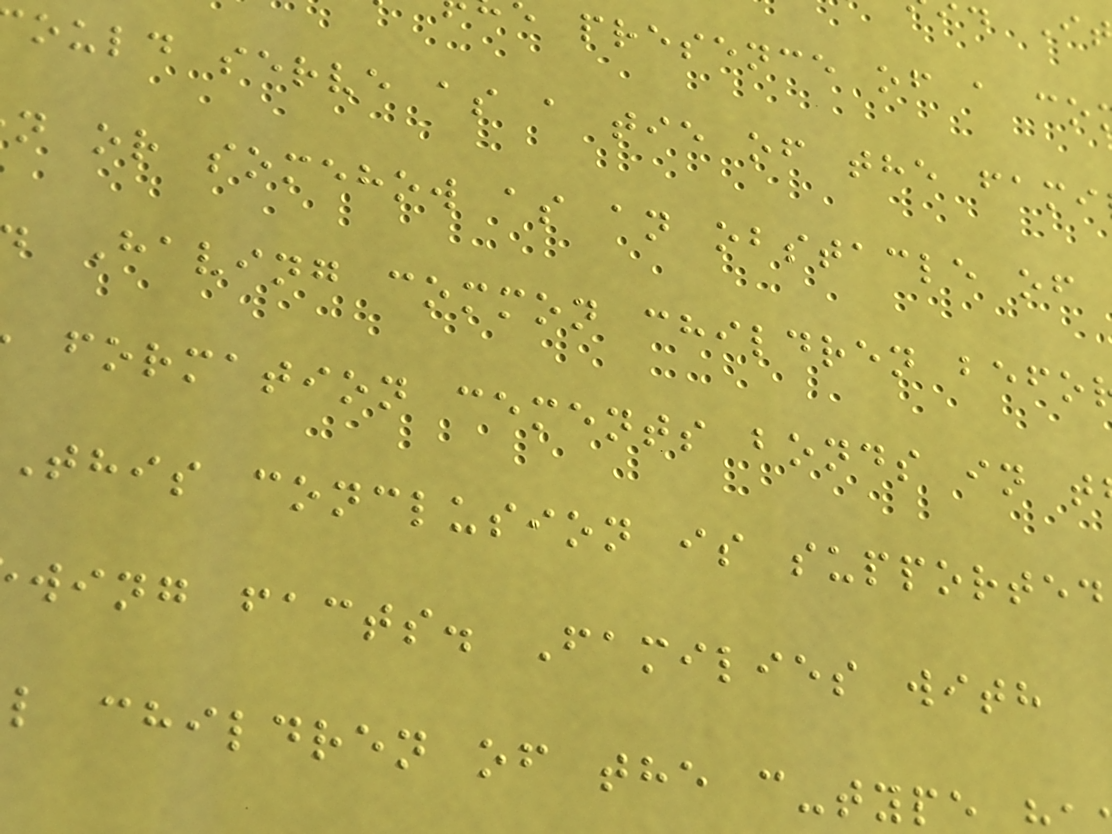presence of a co
ould serve as a tie of the fami
n or somehow as an obstacle of
Having common children befo
formation cements bonds in t
This conclusion is supported
wing facts. Families with
l children of the c-type
